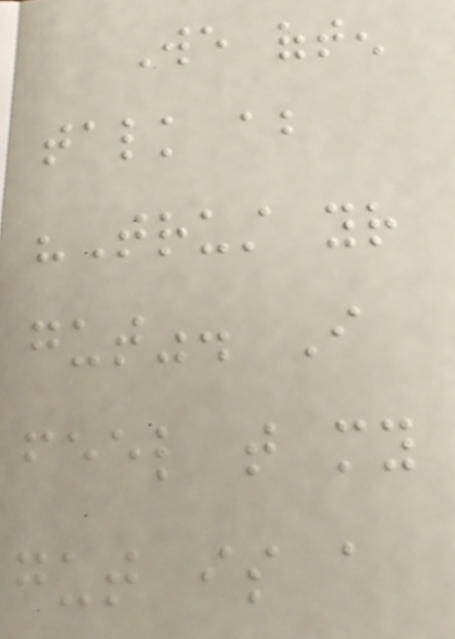We often
talk about
"Trust your
gut". I
feel that my
gut is a
